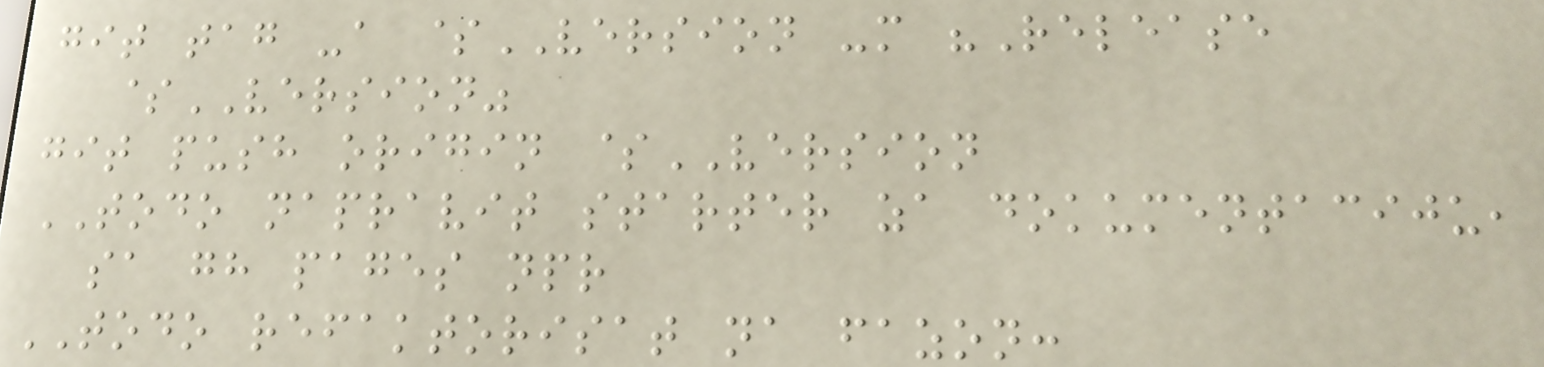git tag -a $VERSION -m "Release
$VERSION"
git push origin $VERSION
TODO napravit starter za dokumentaciju,
sa gh pages npr
TODO refaktorisat na fazon:
